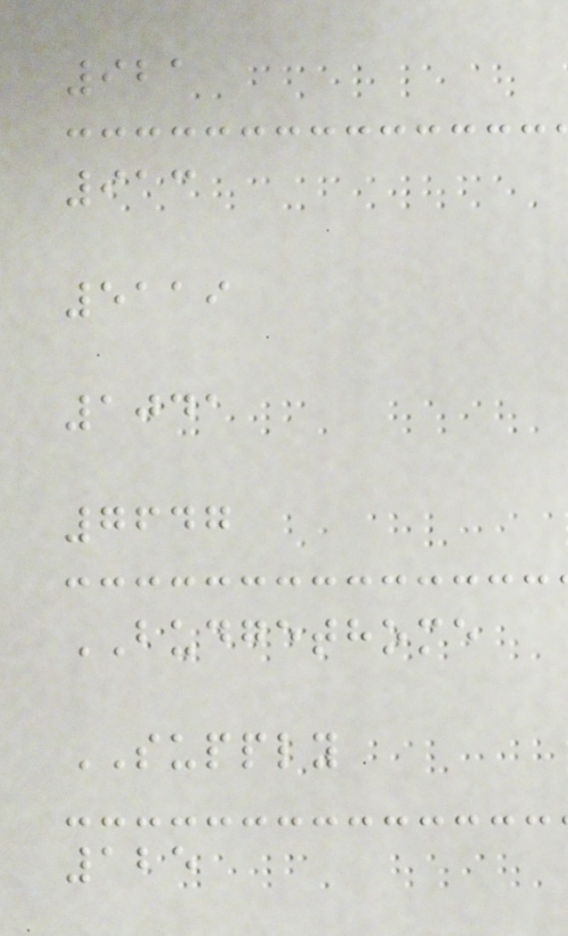921
913
5119
1041
7647
BUDGETHOME
SUPPLY
125
